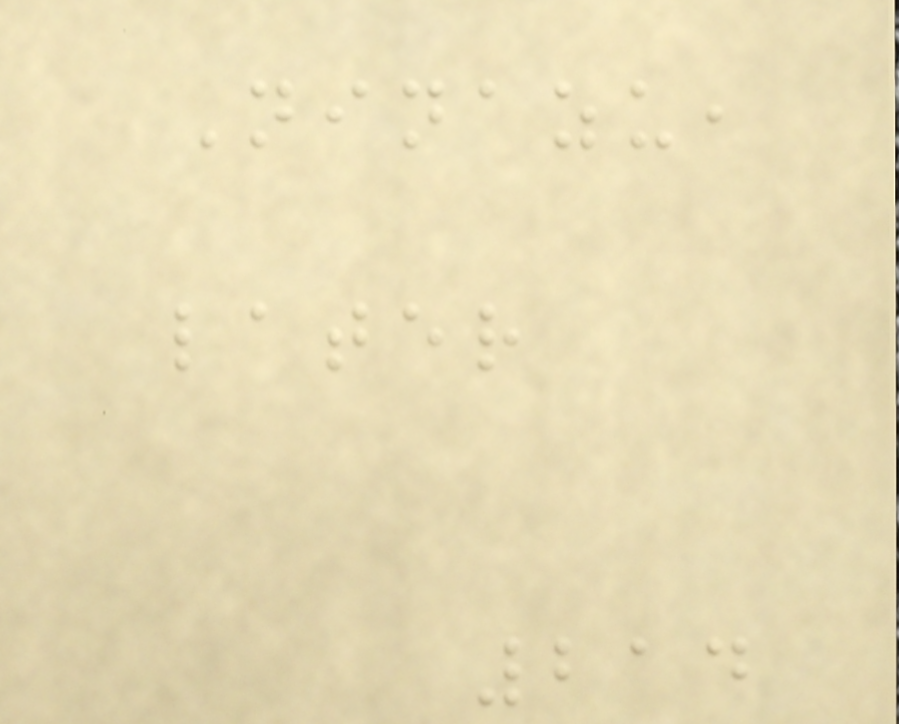Ninazu,
later
214
